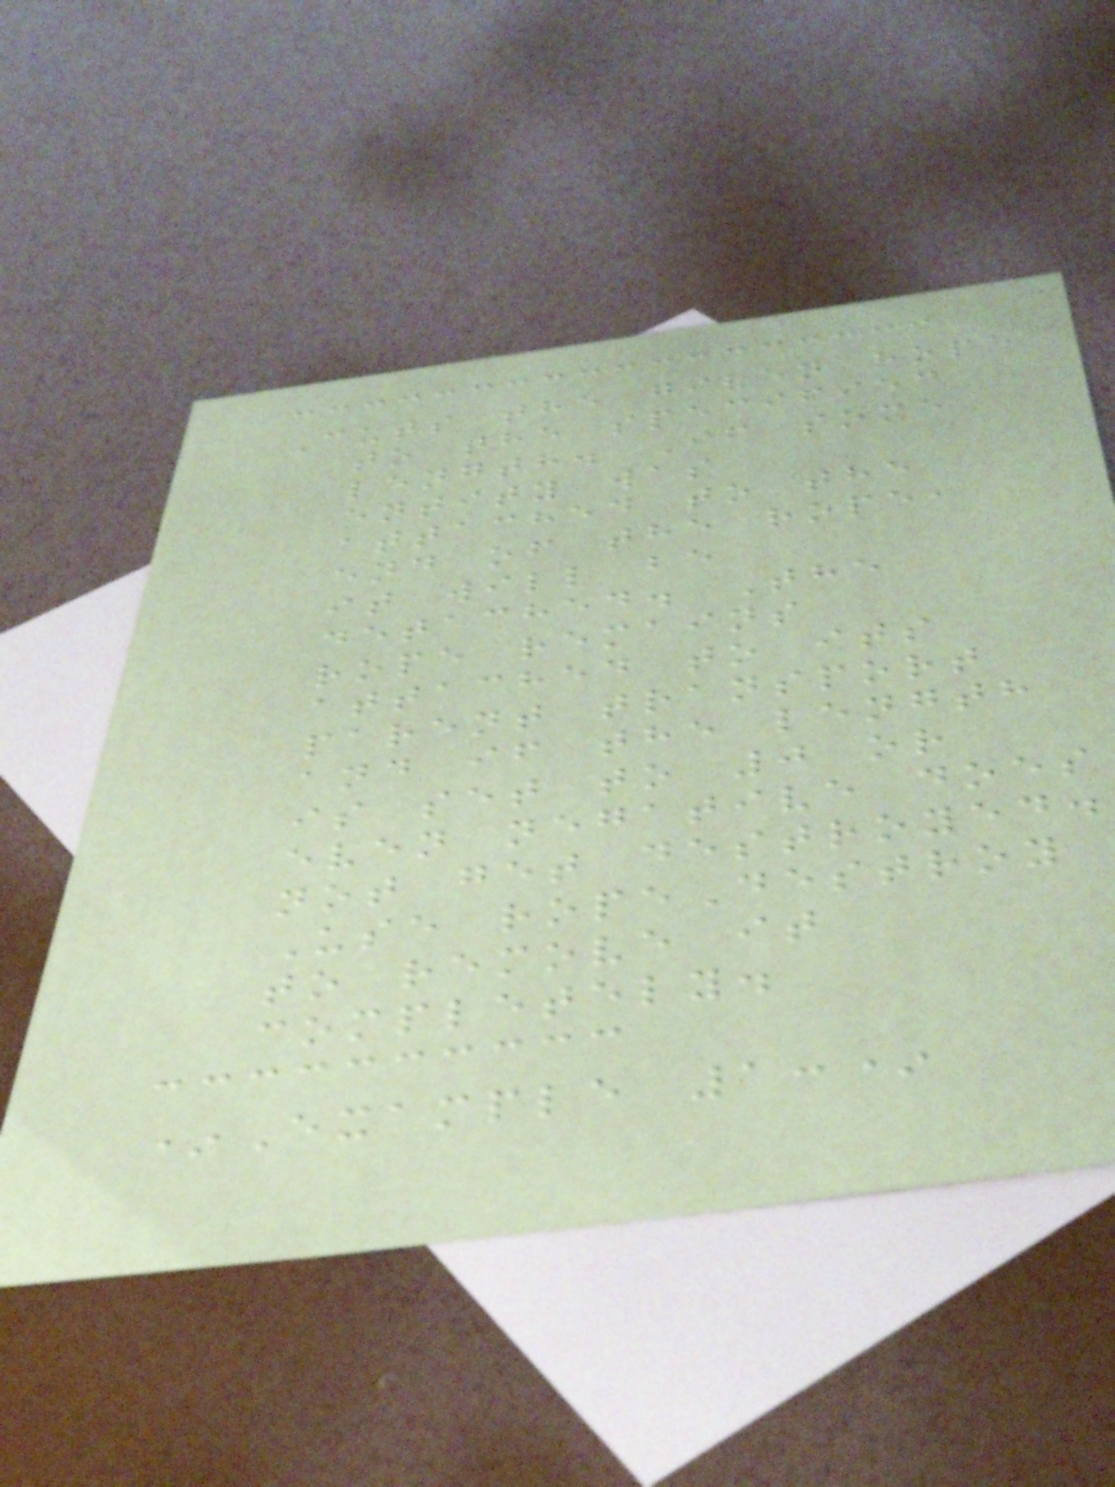Cuts the given rope
to the specified
length. If some
entity was
attached to the
end of the rope,
it will be
detached. The
rope remains
attached to its
parent transport
and if the length
is set to 0 or
even negative does
not get destroyed.
Use ropeDestroy
to remove it
completely.
*Example 1:*
